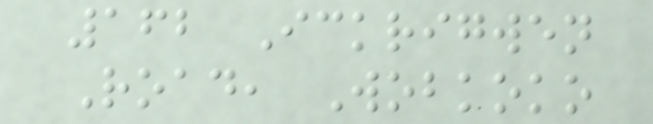162 Ickrigwen
Road, Wobkoko
